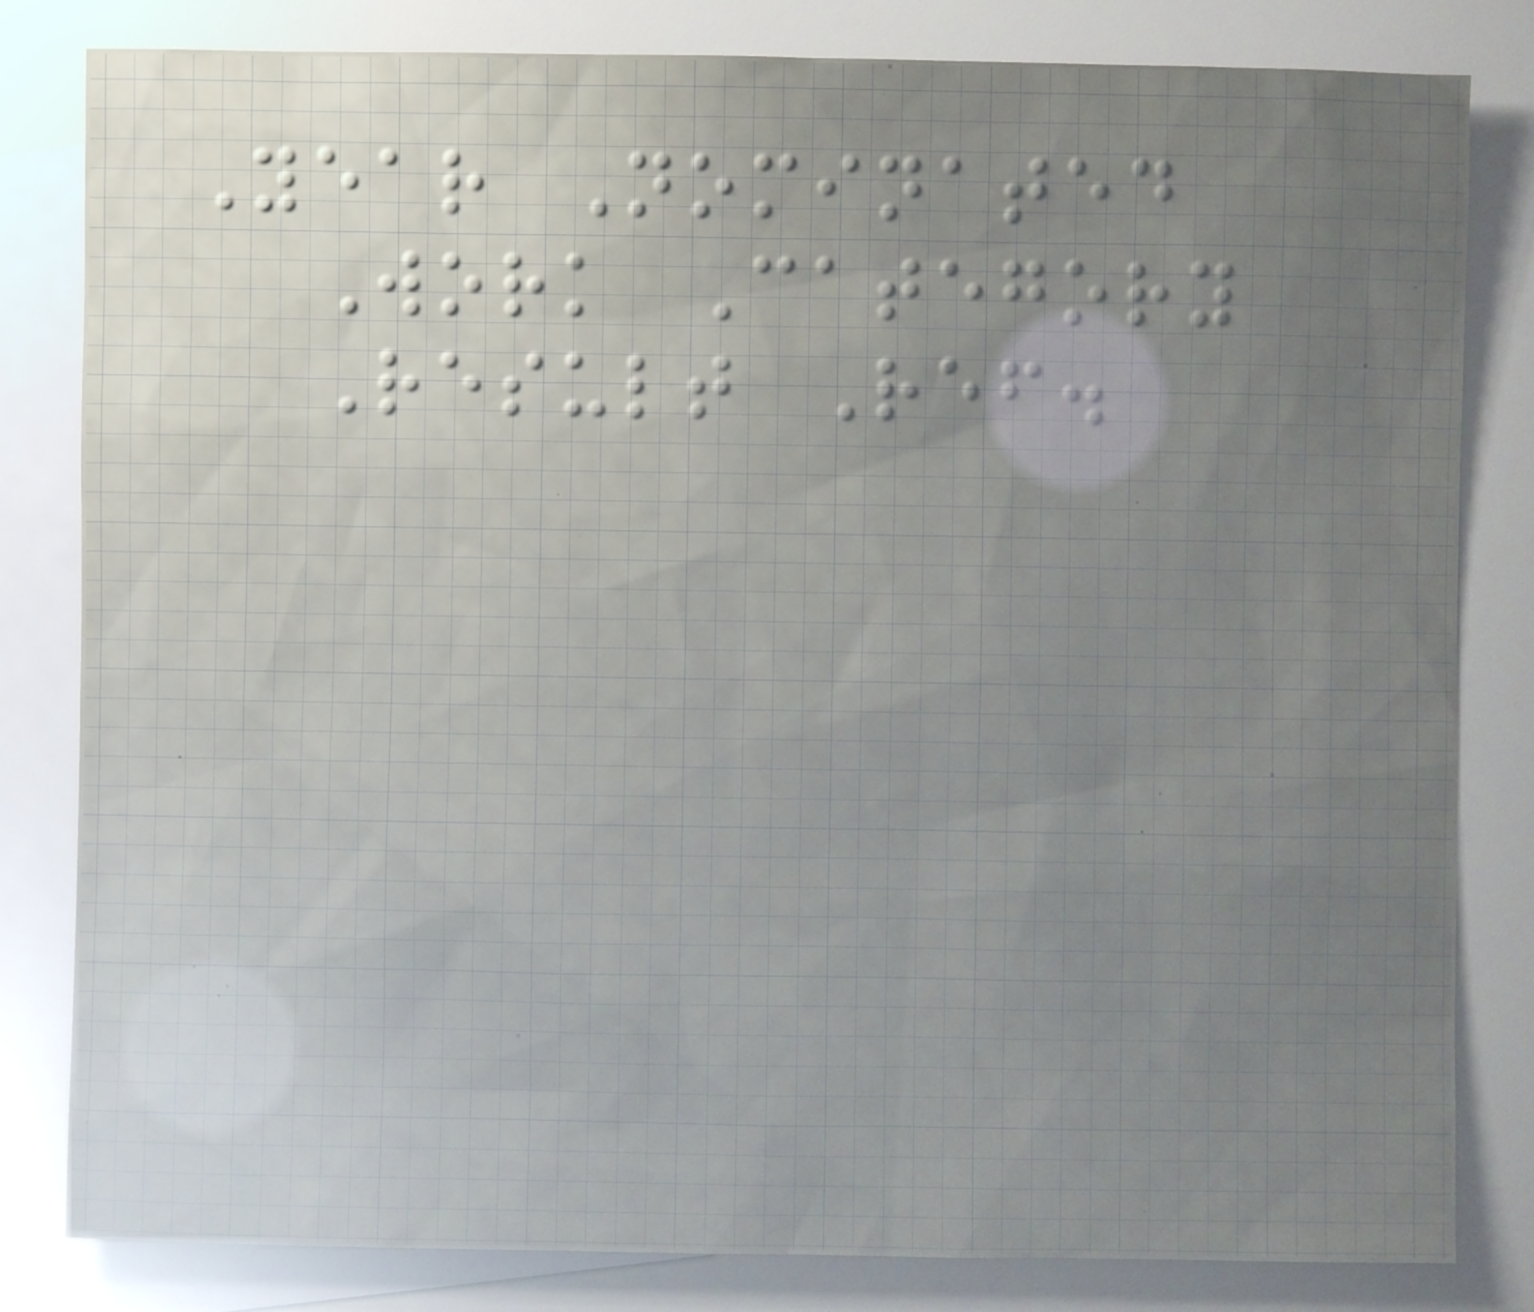Year Nominated
Work Category
Result Ref.
